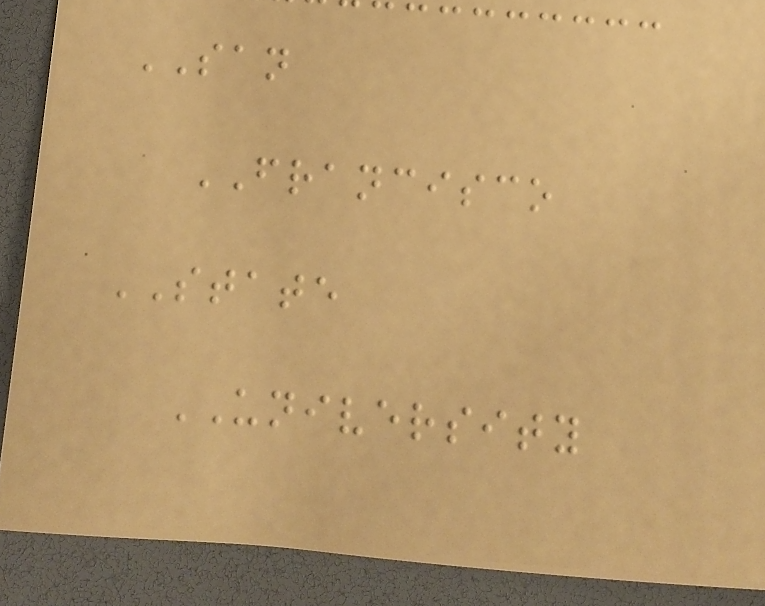SAN
FRANCISCO
STATE
UNIVERSITY
